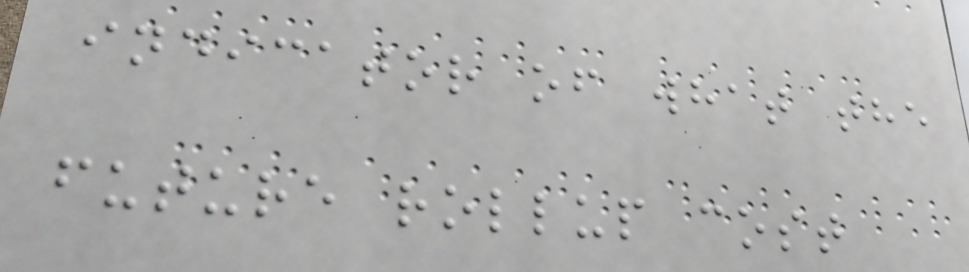indicator of what the
future rollup cost
